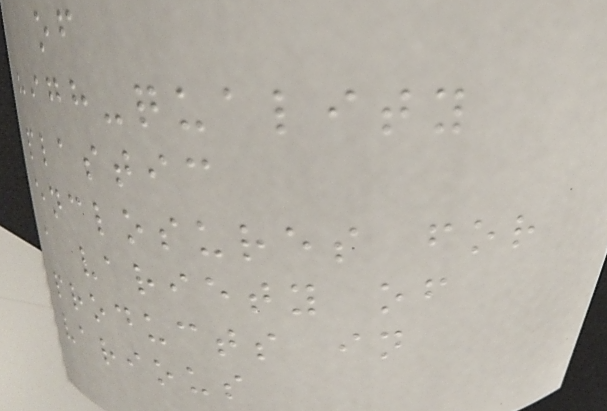of
high-quality
plastic
enclosures for
a variety of
products in
various
